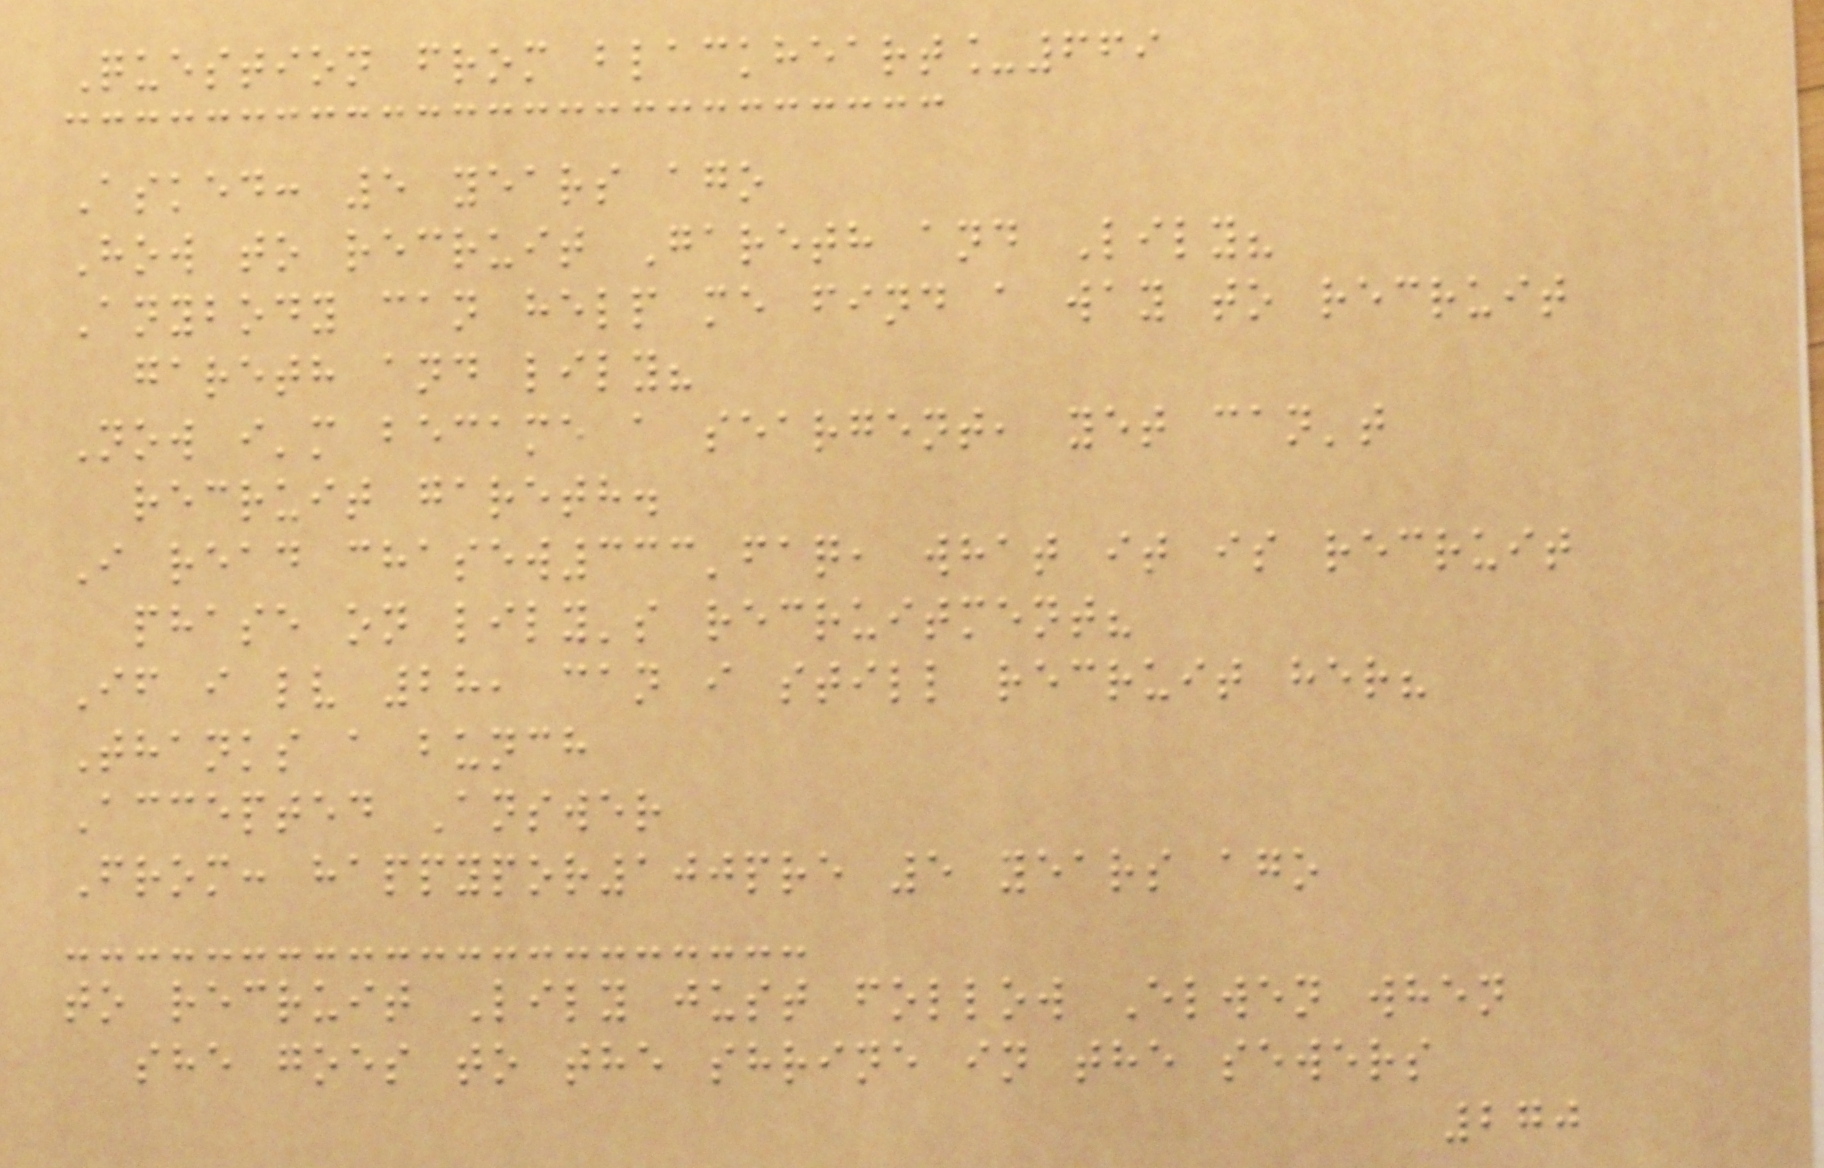Question from blackheart_669
Asked: 5 years ago
How to recruit Gareth and Lily?
Anybody can help me find a way to recruit
gareth and lily?
Now i'm became a seargent, yet can't
recruit gareth.
I read chasew333'faq, what it is recruit
phase on lily's recruitment?
If i lv 28, can i still recruit her?
Thanks a bunch
Accepted Answer
From: happypor100pre 5 years ago
to recruit Lily just follow Elwen when
she goes to the shrine in the sewers
270
